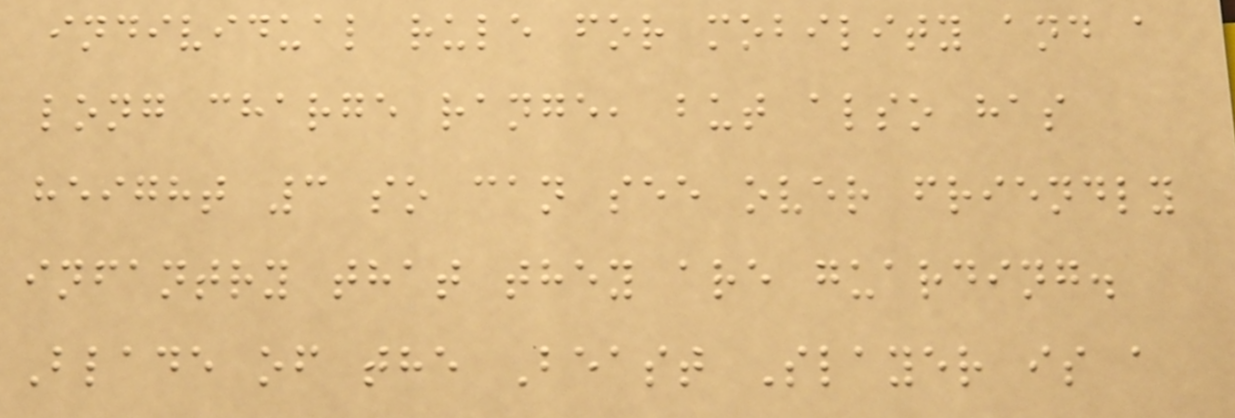individual rule for mobility and a
long charge range, but also has
height 3 so can see over friendly
infantry that they are guarding.
Blade of the Beast Slayer is a
